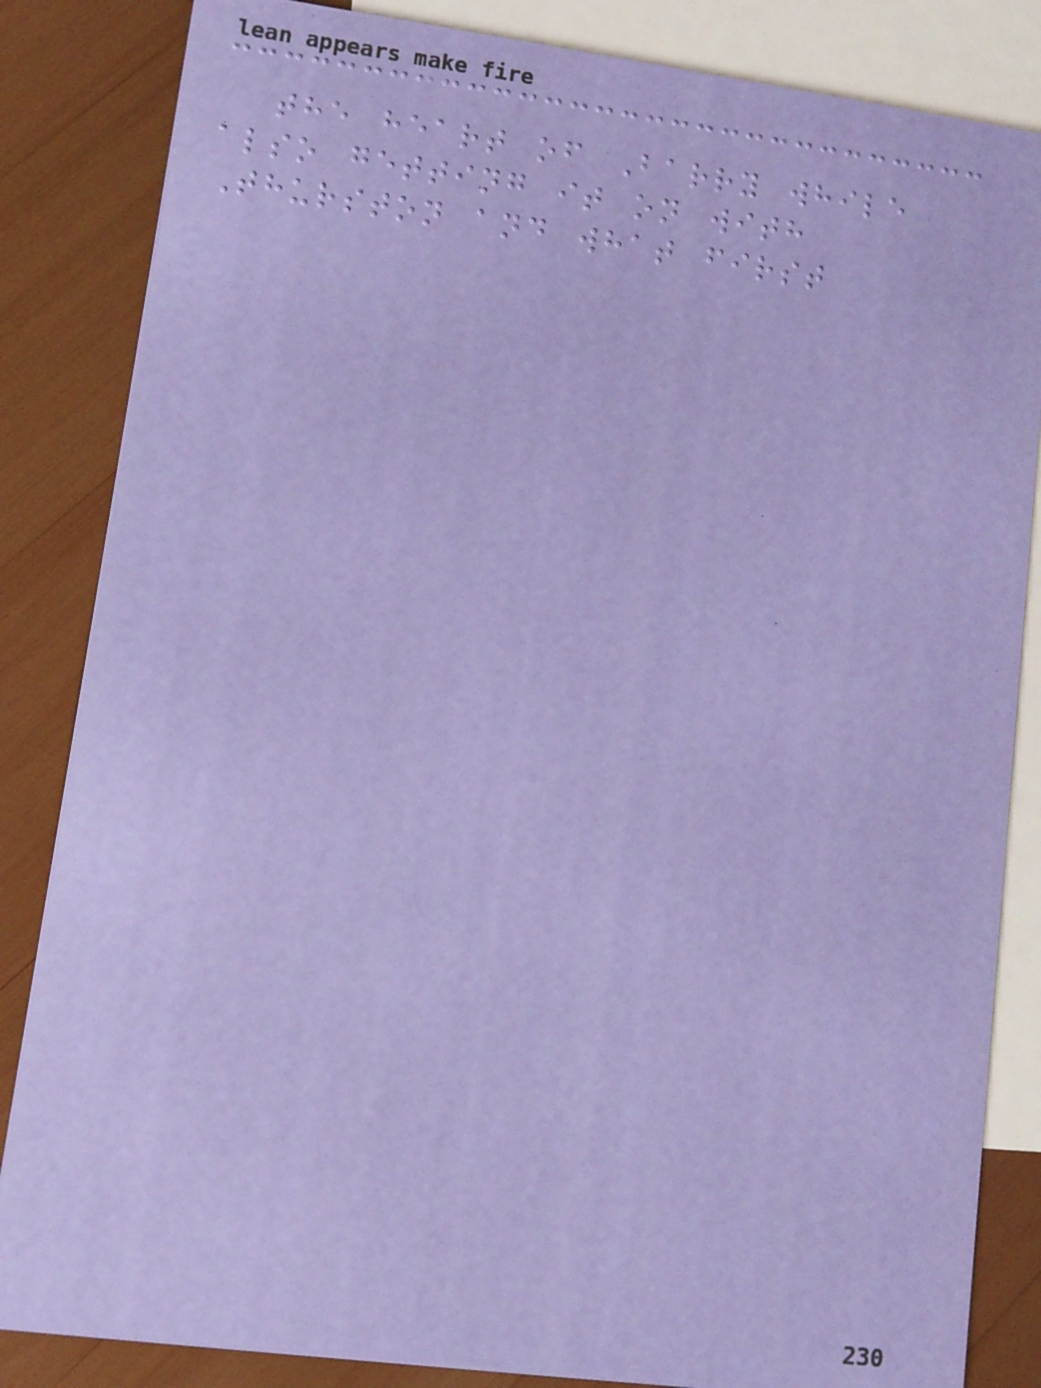the heart of Barry while
also getting it on with
Thurston and what first
